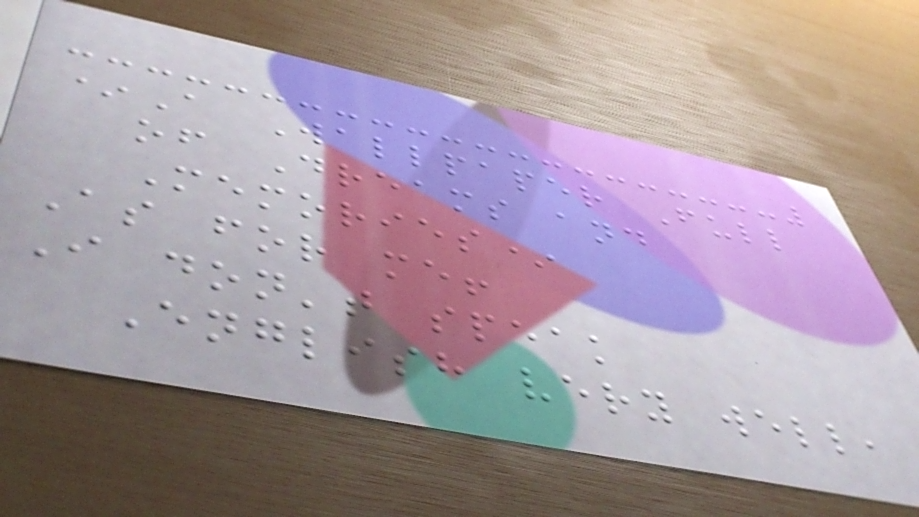*A Wallpaper Full
of Dreams and
Memories*
As for me!
I don't speak
English very well,
